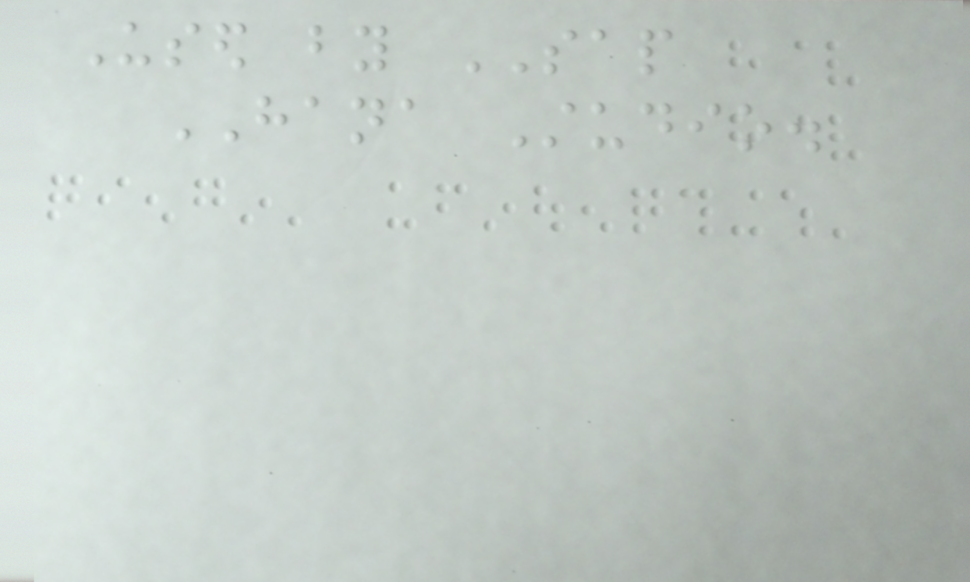Used by SAP
HANA Studio.
